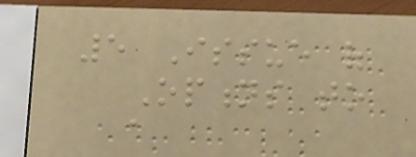5 Issue of
Options to
a
